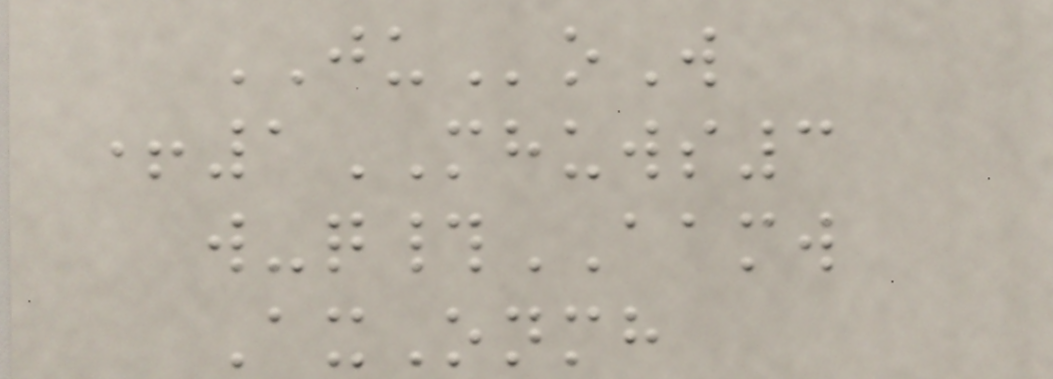JUoW
+1MHUWS3
w-q#AAMW
AxOnmh
